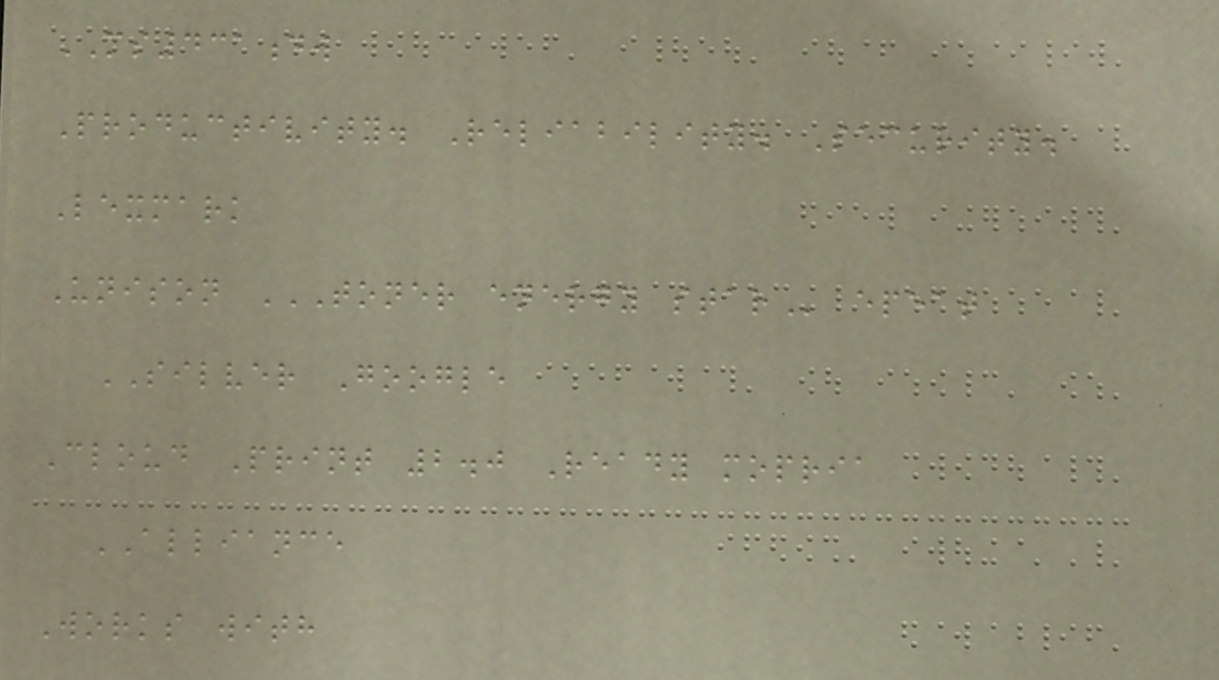MS431dw
Productivity. Reliability. Security.
Lexmark
Unison TONER ENERGY STAR epeat
SILVER Google
Cloud Print 2.0 Ready mopria
ALLIANCE
Works with
